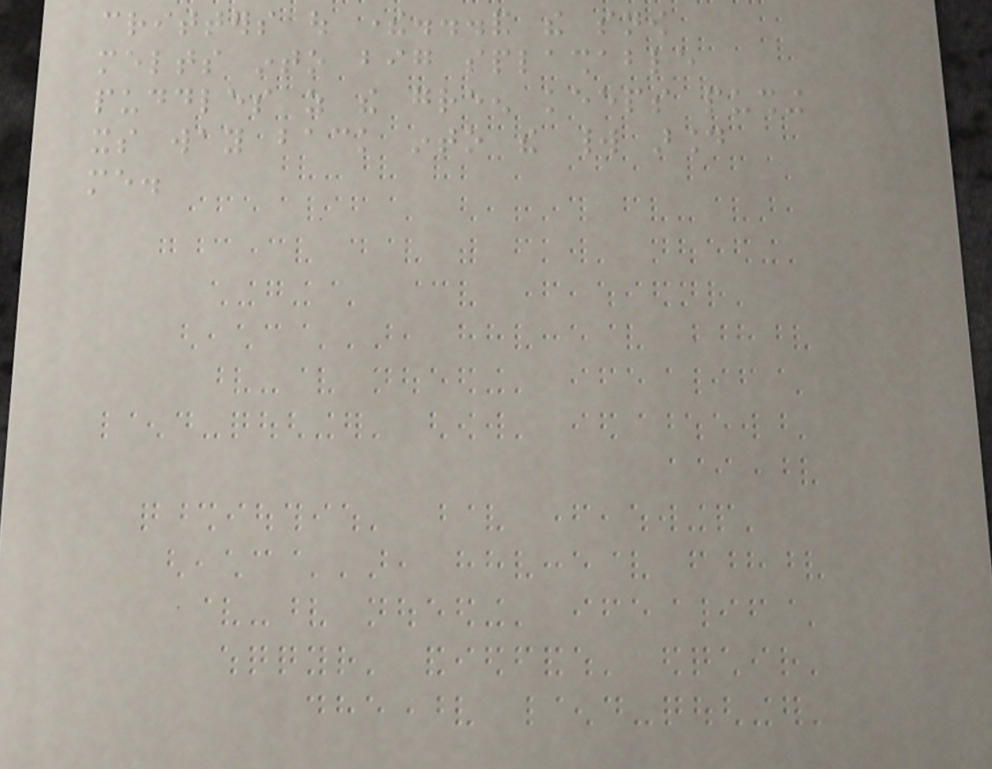critters out there...and the snow
melts into big splashable
puddles as the green keeps pushing
its way back into the world around
me.
